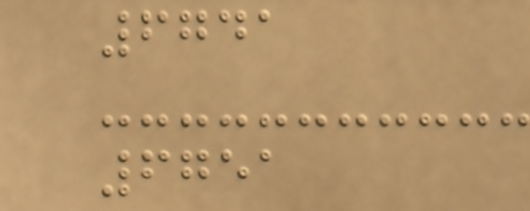6741
6751
